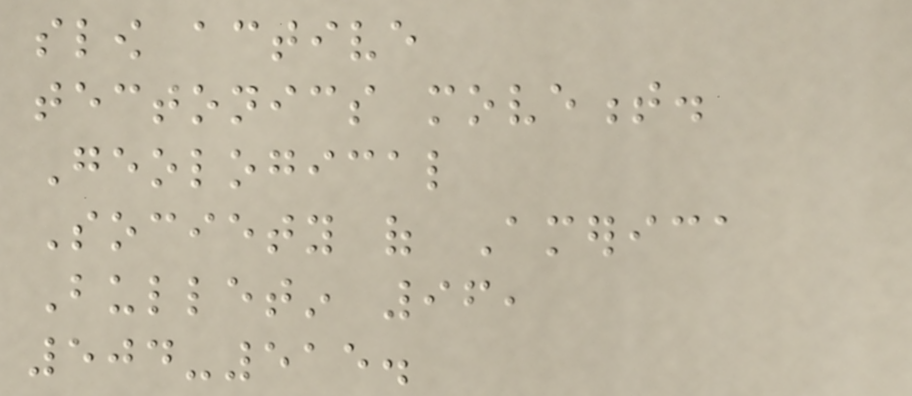slow active
tectonics movement.
Geological
Society of America
Bulletin 96,
504-515.
